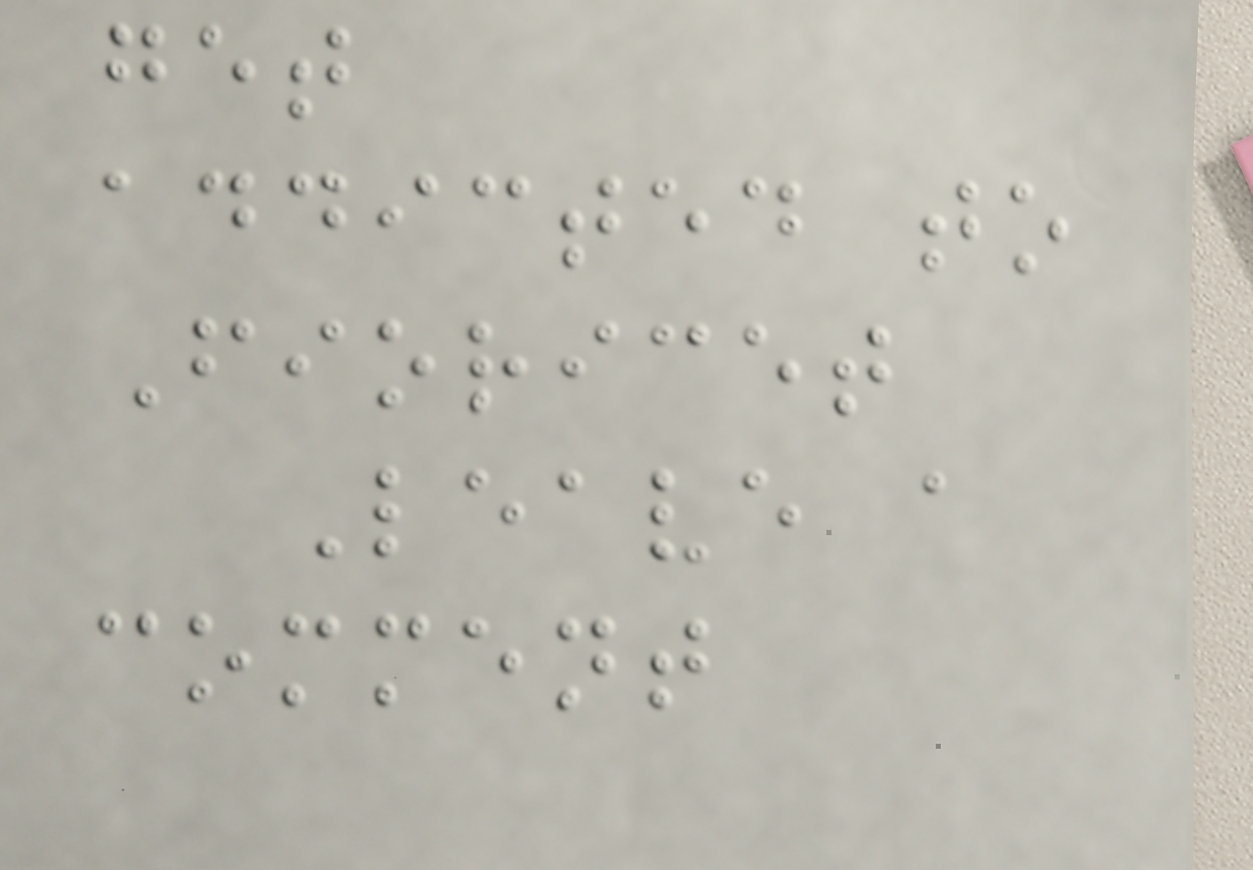get
addicted to
Fioricet
Leave a
comment
